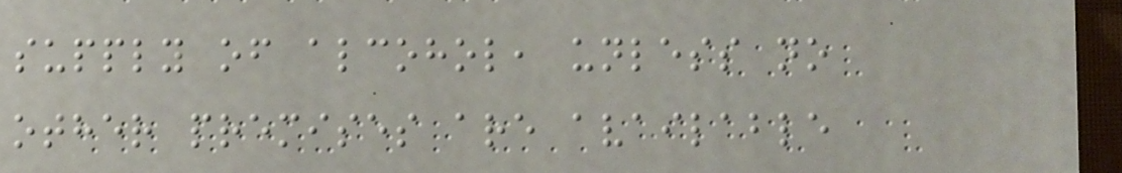supply of alcohol, unless no
other premises are available
